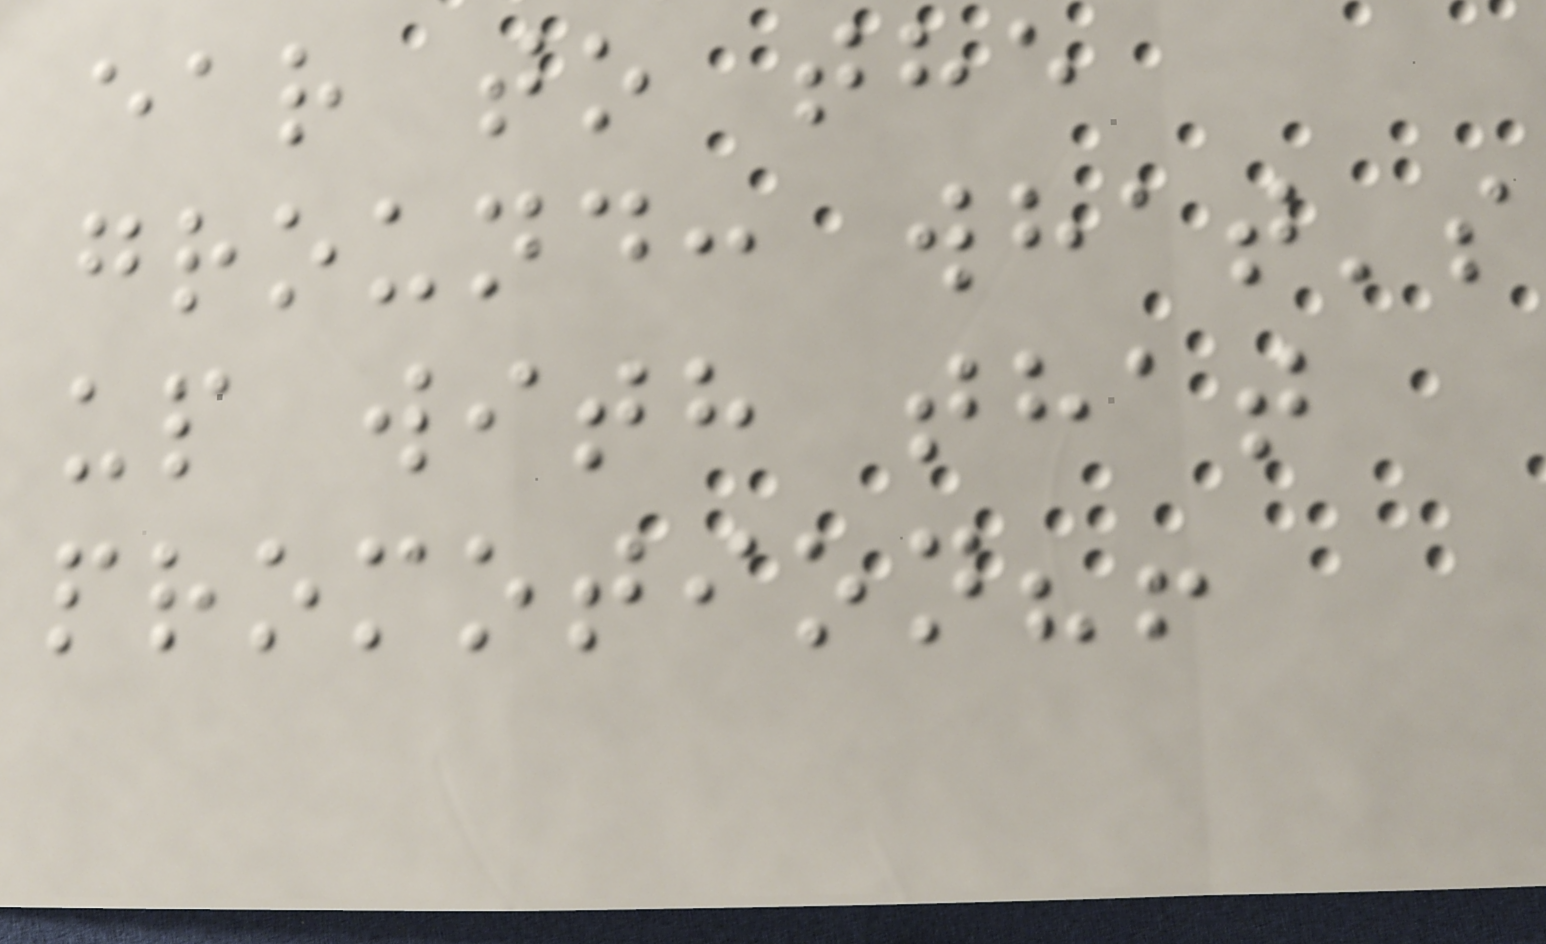ear to the
ground: what's
up with that
promotion?!
